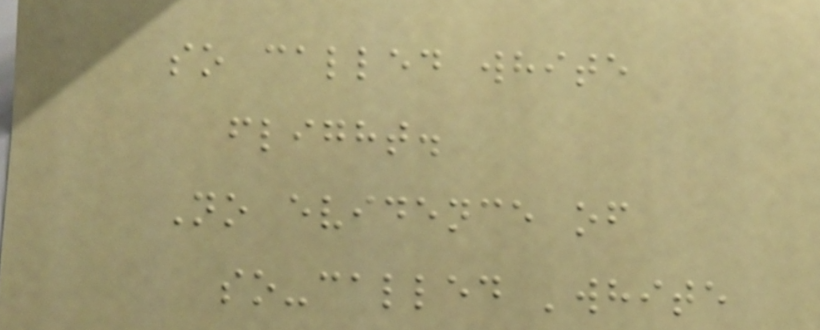so called white
flight.
No evidence of
so-called 'white
